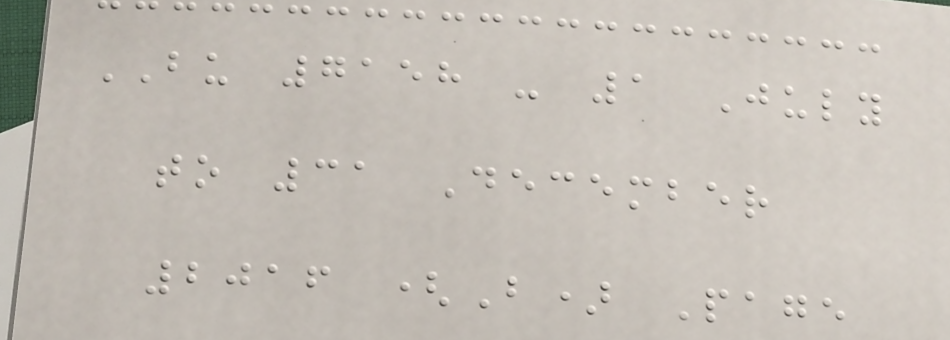BU 7158 - 1 July
to 31 December
2016 (B) Page
